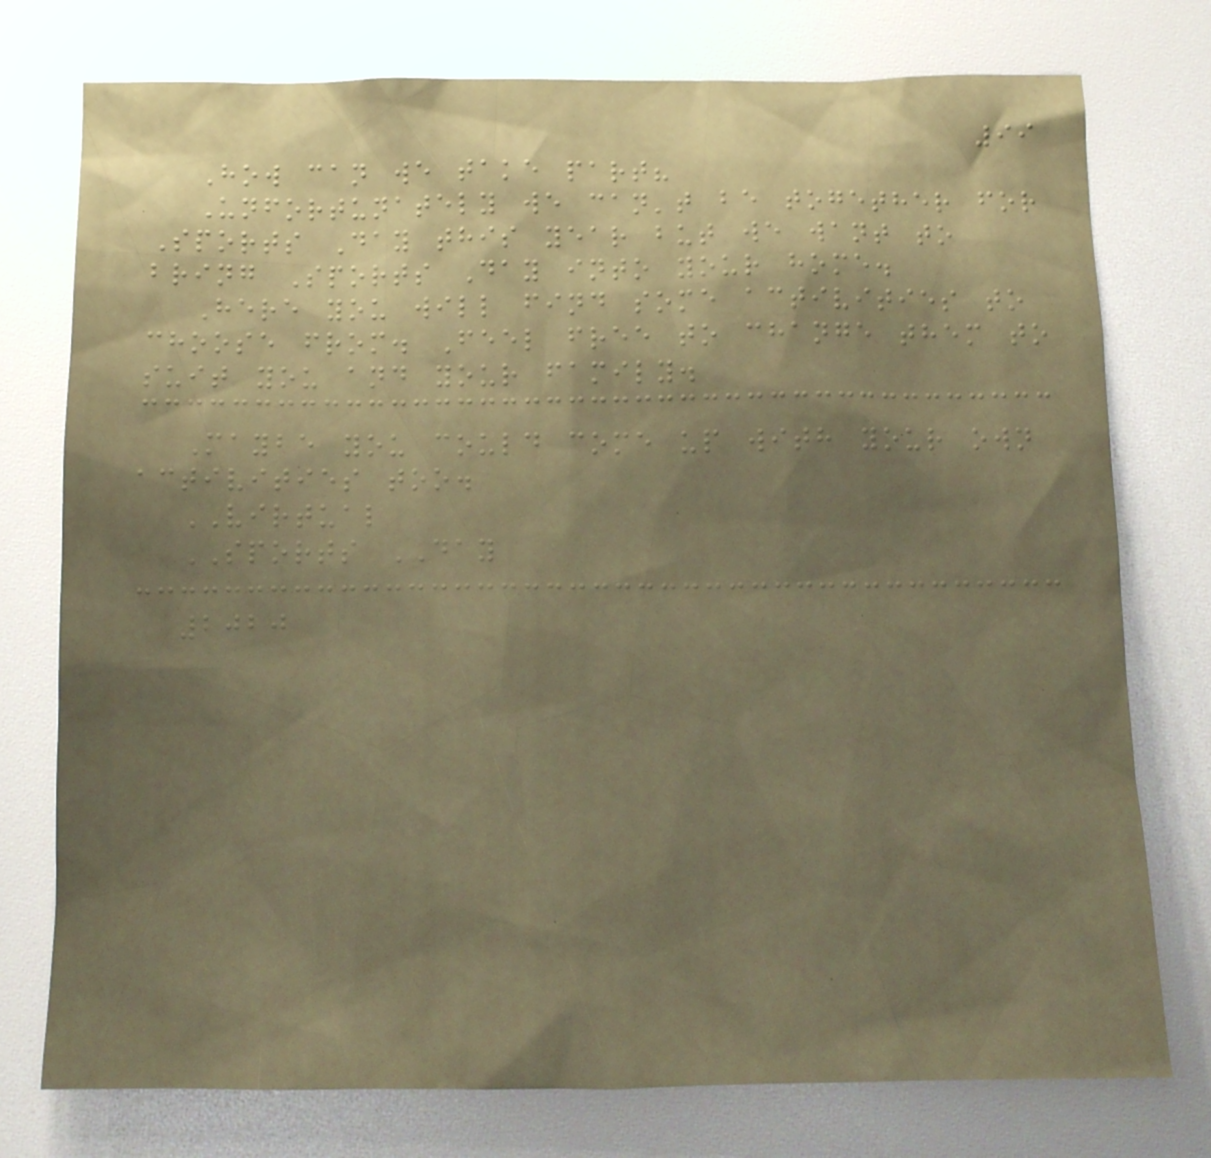99
How can we take part?
Unfortunately we can't be together for
Sports Day this year but we want to
bring Sports Day into your home.
Here you will find some activities to
choose from. Feel free to change them to
suit you and your family.
Maybe you could come up with your own
activities too.
VIRTUAL
SPORTS DAY
2020
